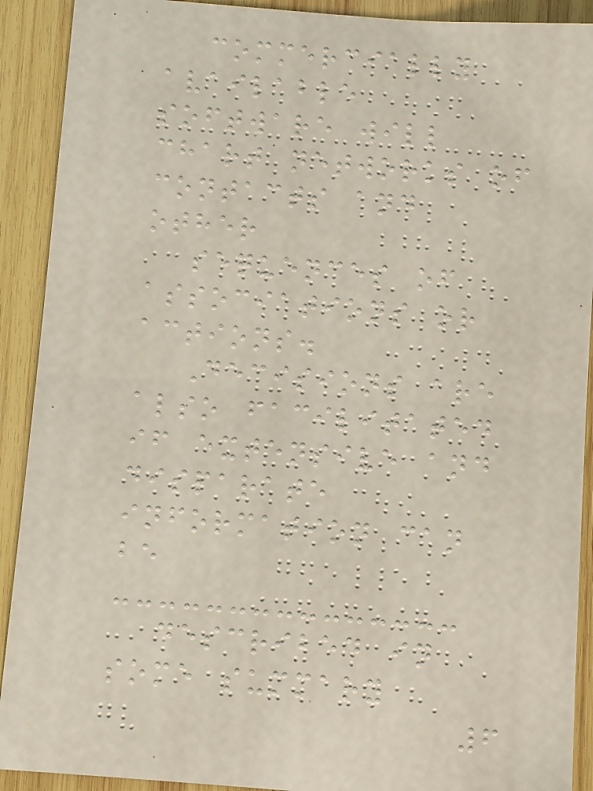commercially
available
software will
chart networks of
contacts and
other
sequences of
associations or
actions.
Decisions are
also facilitated
if extensive and
disparate
information can
be
described in
some summary
6
